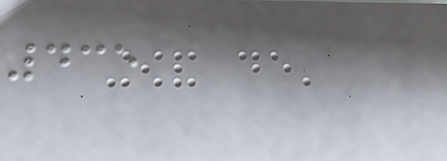435
